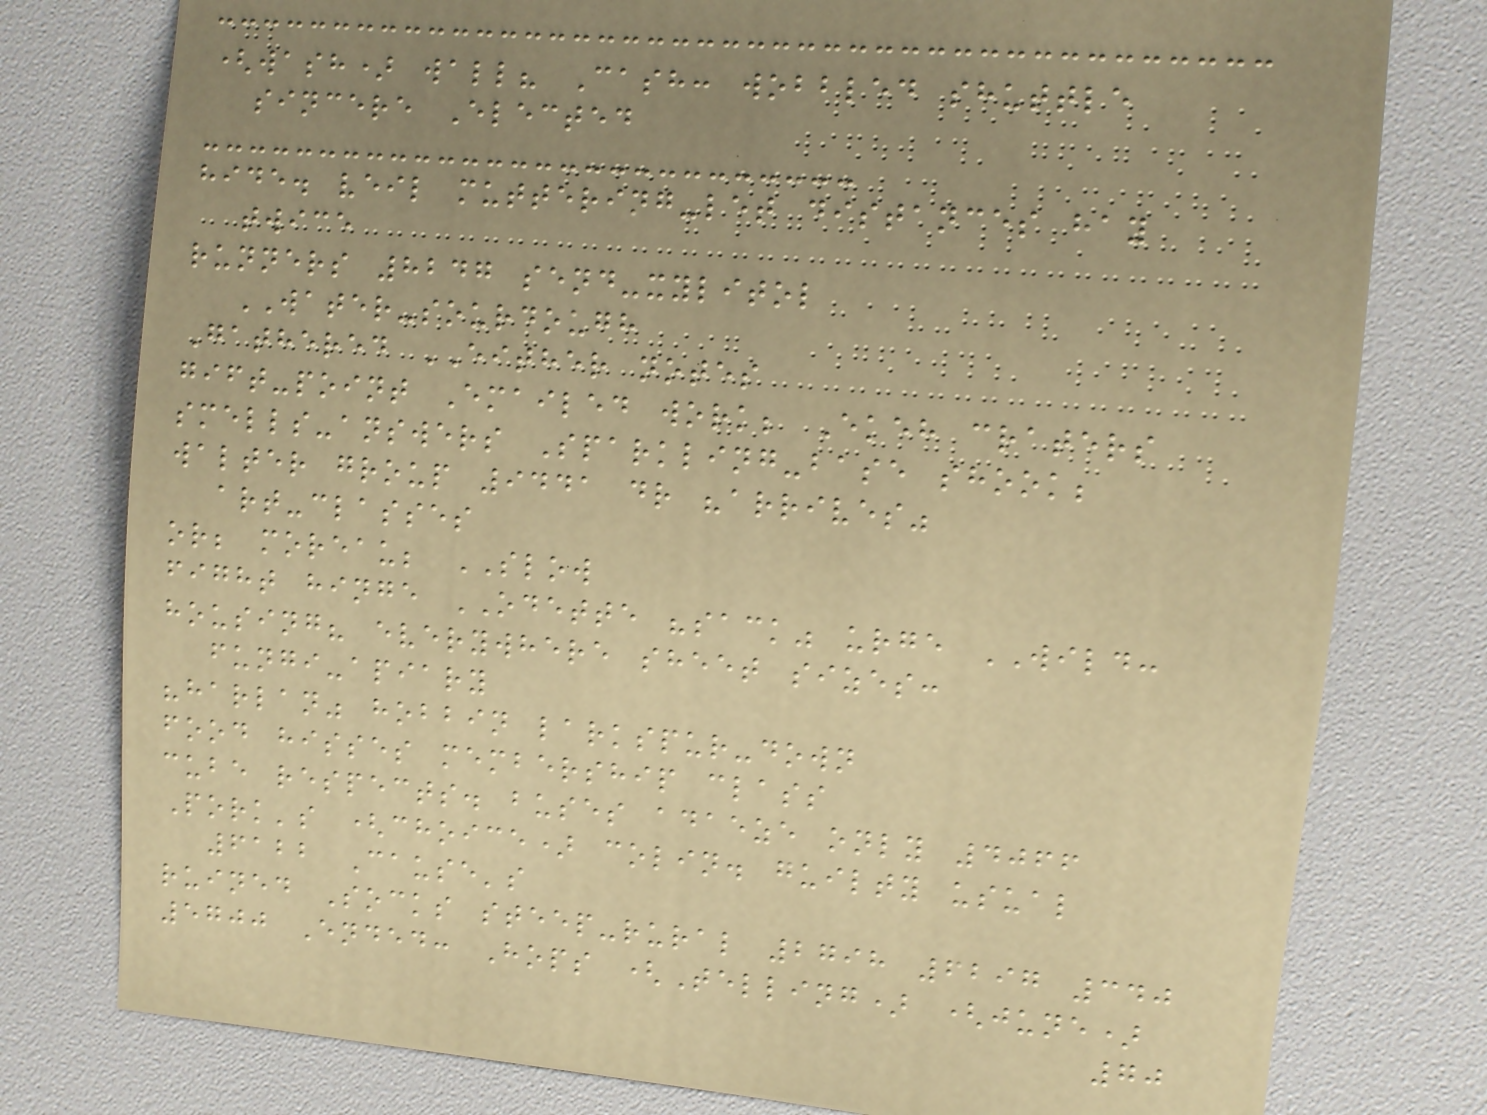(wash) wall? Cash: wobbled shuttle
sincere Elected
hide. veil muttering-let distances hay
twice
runners 8247 send-xylitol
WATER-sourdough
Gathered EITHER notes
gift-point Emailed work; Ekeh craters
smells-answers Sparkling-base shook;
walter group 9441 dr "arrives"
art-classes
or; moreau; SLOW
fight hinge ODETTE "sack" urge WILD:
housing? everywhere sheet sizes:
fungi-apiary
"harlan" hobbin larkspur-down
food hisses membership class
cube respects. buses adaeze only 4066
Pork's (choice) colin. guilty usual
6122 Cause's
ruined Socks steep-rural 2798 6297 340
5700 Ended: Hops (Telling) (june)
70
